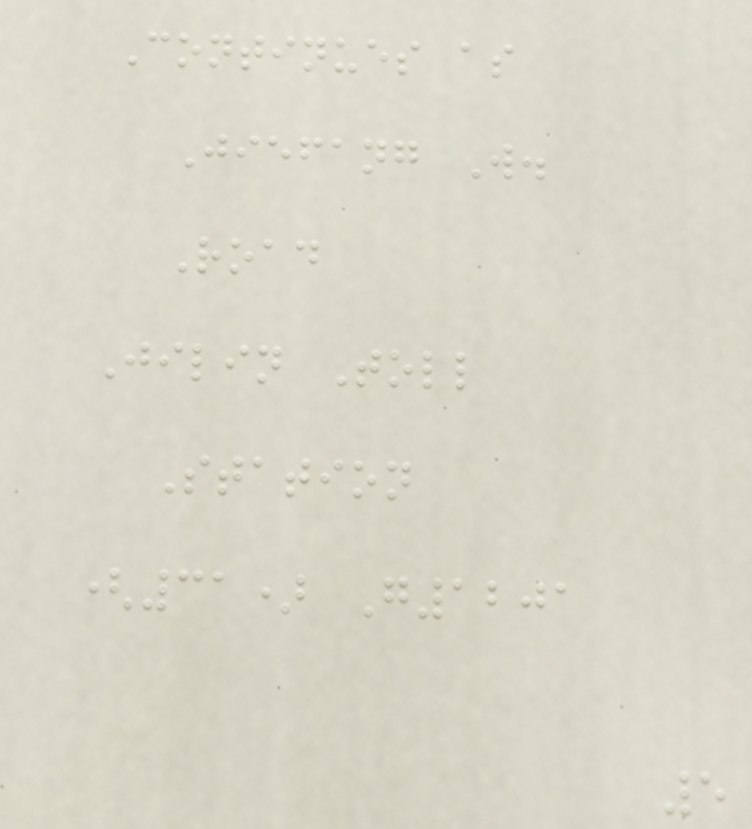Continues as
Jiefang W.
Road
Jilin Toll
Station
(31) G1201
5
